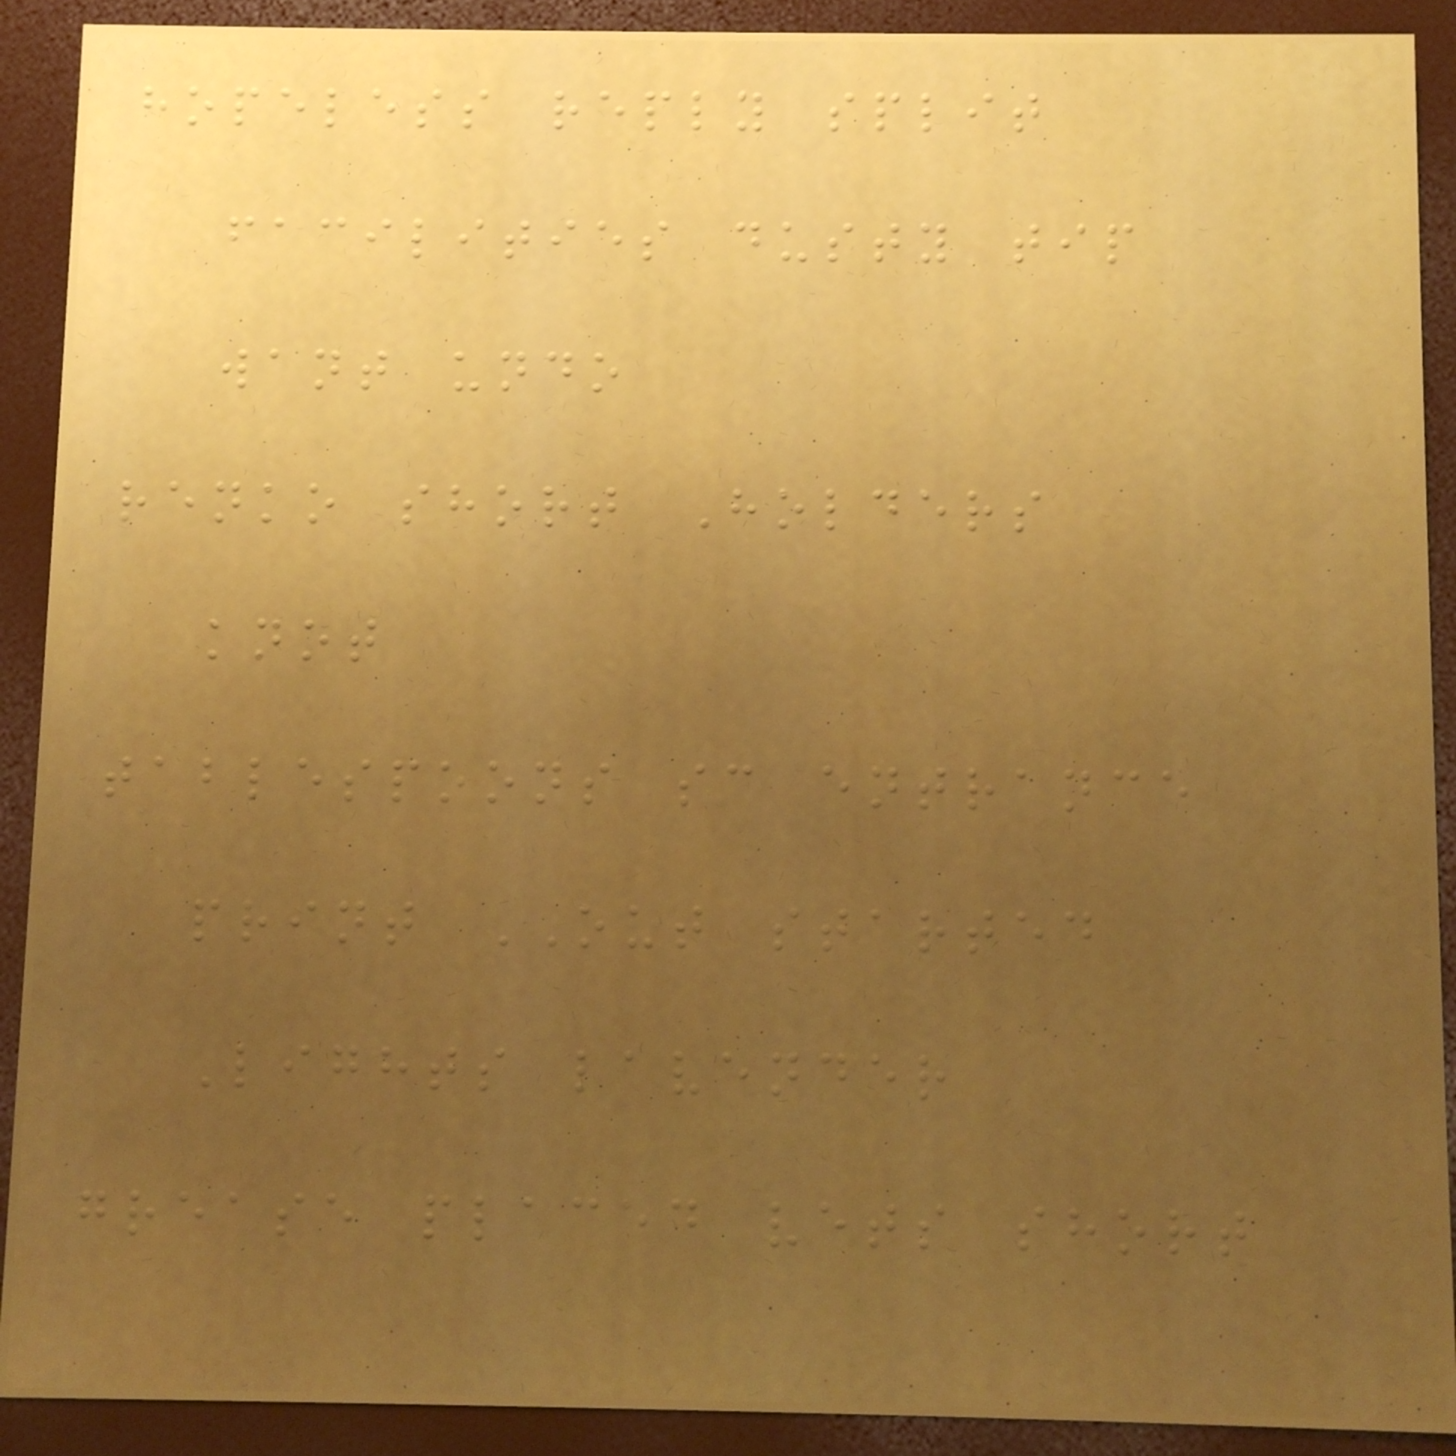hopeless reply split
facilities dusty tip
want undo
renko short Holders
knot
tablespoons sc entrance
print OUT started
Lights lavender
grease placed vets short
